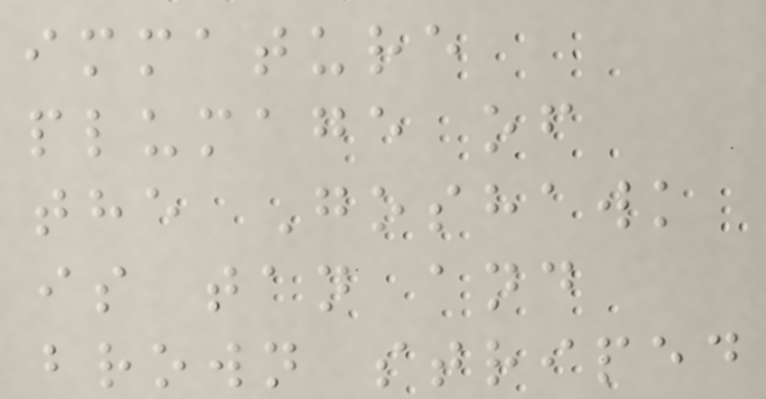immature
plumage of
the Goshawk
is tan and
brown striped
